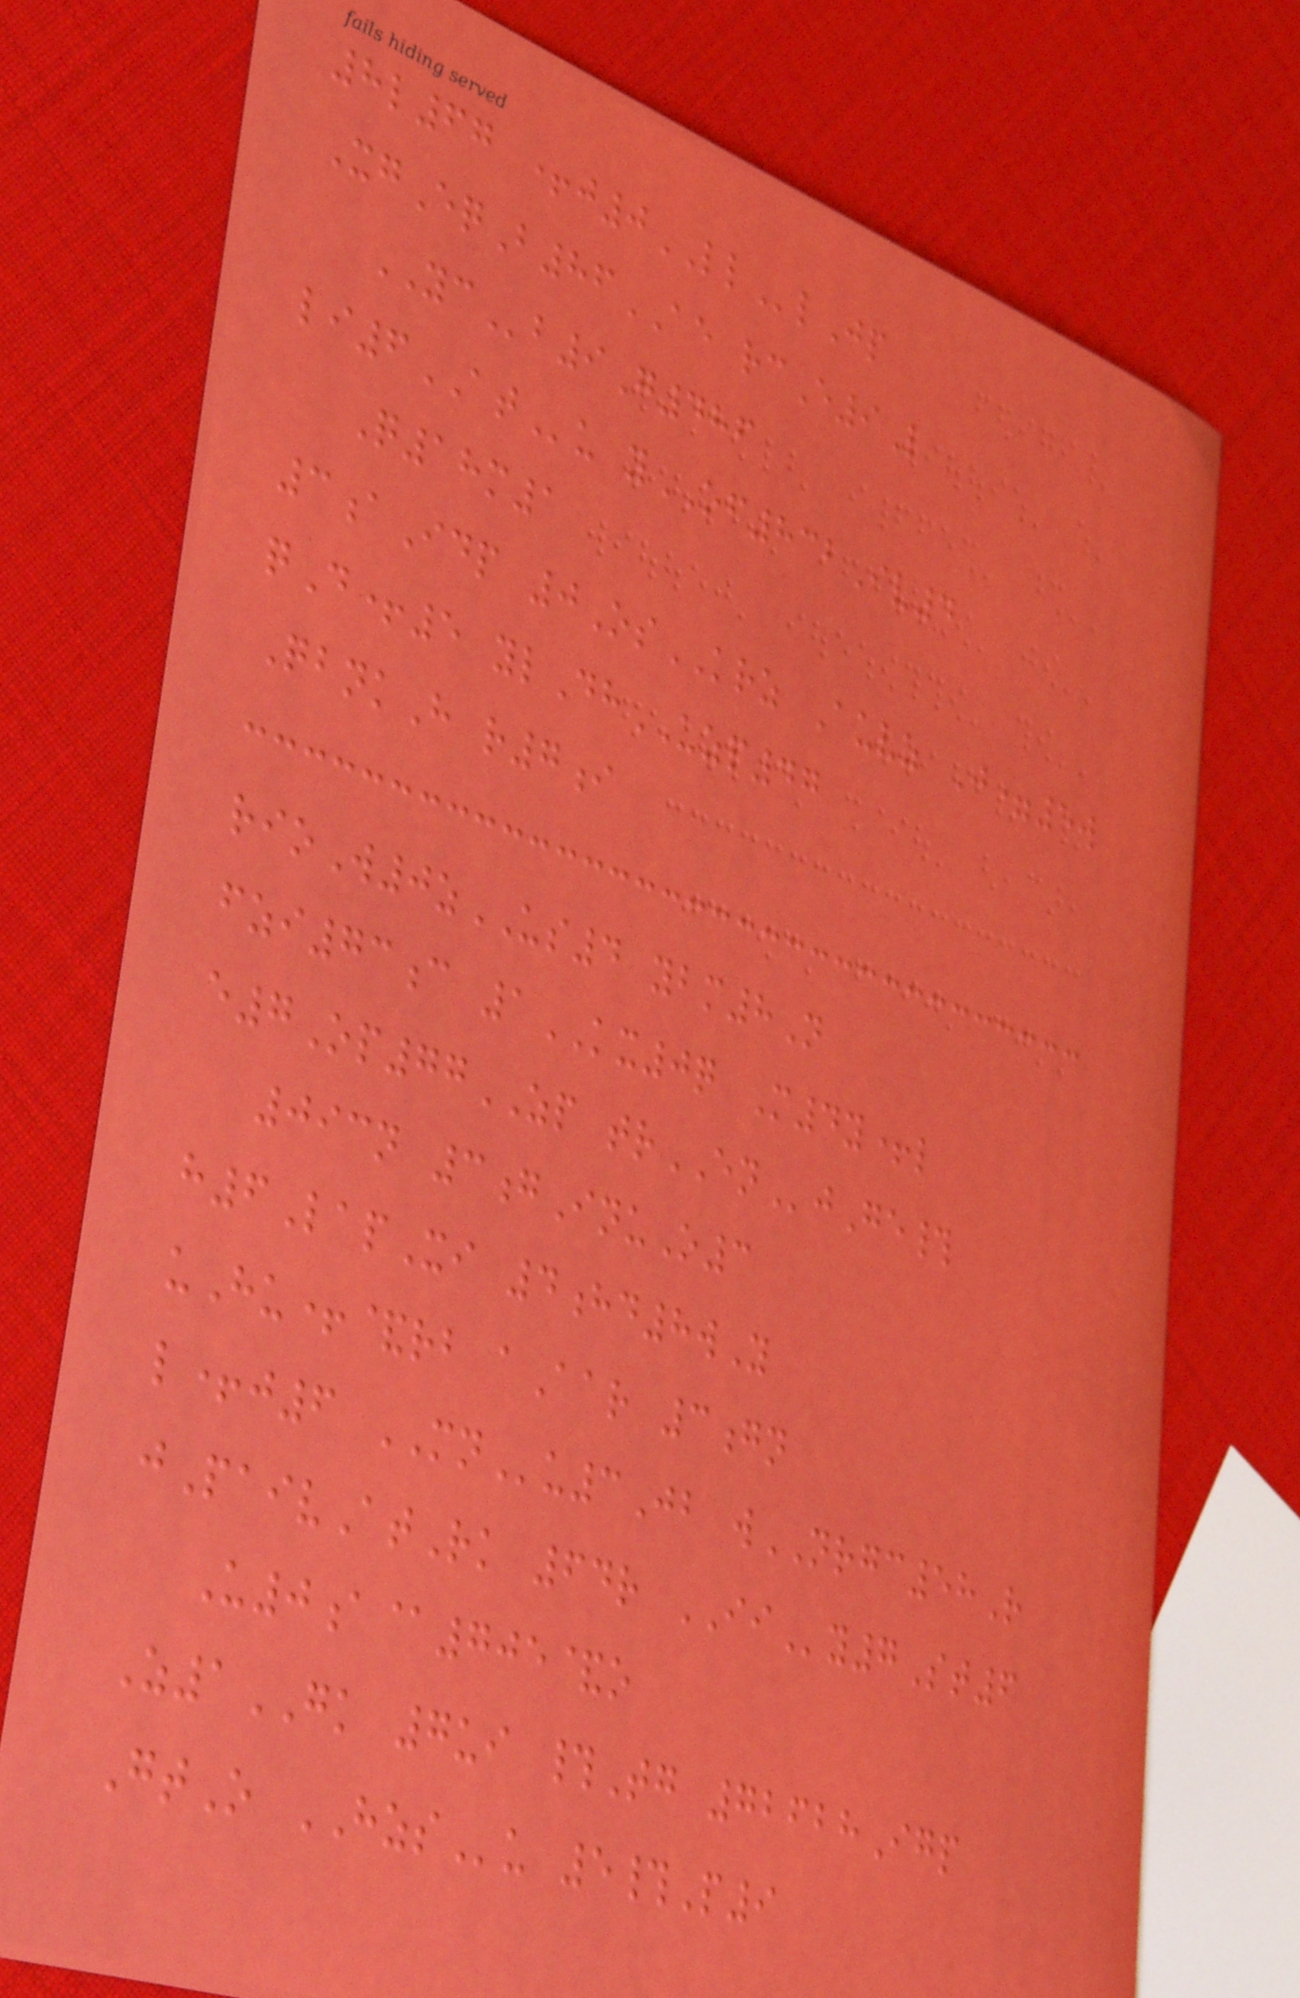8l67 +j0LLlJp
XgEqB86AE rcE9L
YCb9G486
li6ATu yOF832Iv4
Q18m1
3aIdp 0OsKRZ Auvz J=5w
qD+5 ylDhUZP47
QbnkH r7i
rioW0zUS4 ybm8N
fzi73c 1KX0q M4y+l
e7Op77ZP trENjGe#
093n 3gInuO3
h6LapXi 4hd8wY
uHu+&rb aAar 3gn
l+j6 MNu3Jb wNRGC58R
jPaivAtRk 64r IIy7St6
U0a@705&o
Z1GK 7ui #Tg 72628Igp
GtO HZSu 5#P9
